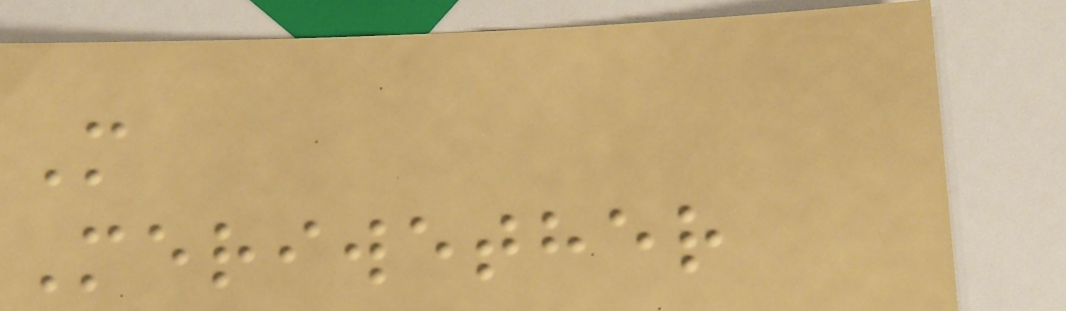M
Meriwether
